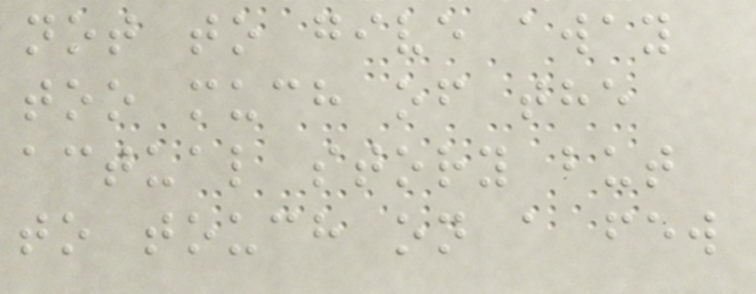not to give away
too much of the
actual story but
to touch on a few
